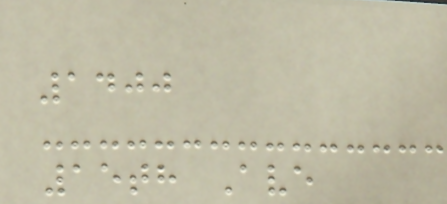1400
15th Ave
